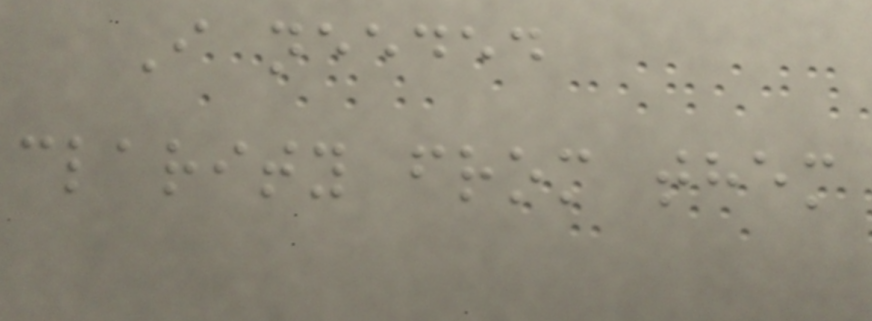I needed
clarity from them
